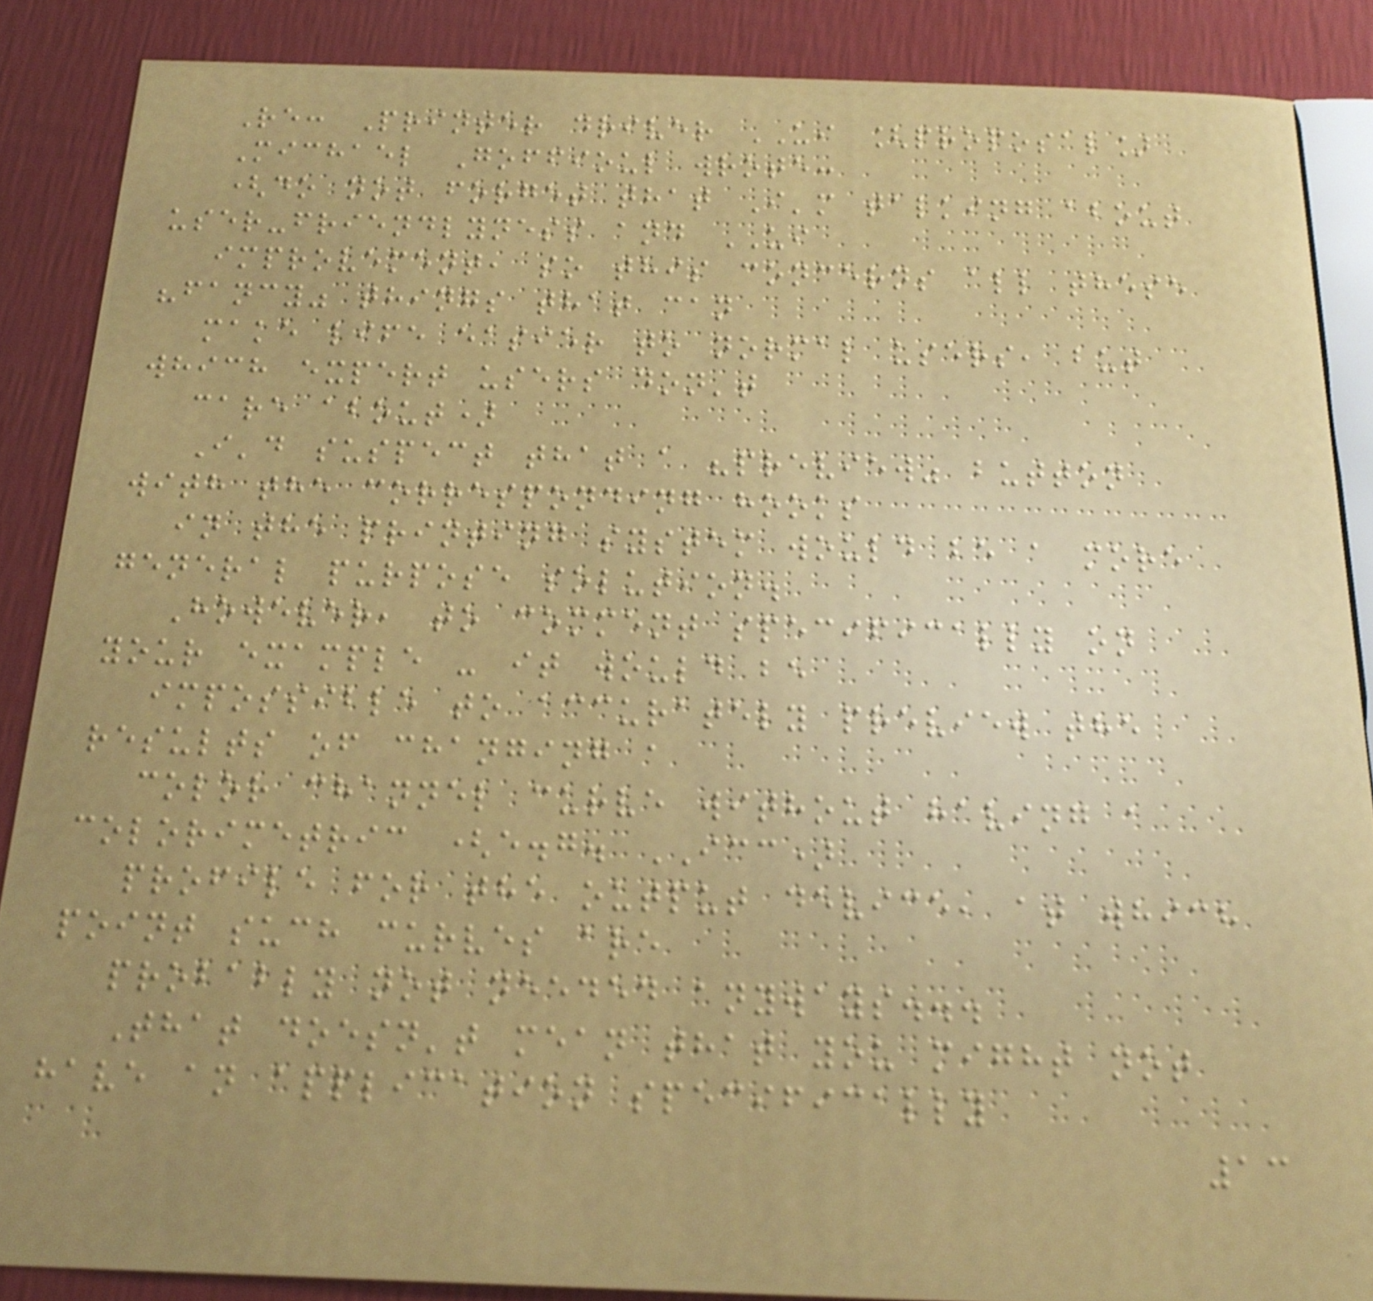Re: Printer driver UI [proposal]
Michael Goffioul wrote:
(do not forget that I'm talking about
user-friendlyness and UI
improvement, so this concerns all these
"fancy" things that can
make life easier to normal users, but
which expert users don't
care about)
I'd suspect that a "preview" button
with the corresponding hooks
in the printing system would be a more
general purpose solution.
However, to comment specifically on
your example - it would be
impossible to accurately preview the
results of changing a
color channel curve without having a
colorimetric (e.g. ICC)
profile for the output device, at which
point such curves are
probably not needed anyways...
That doesn't mean that you might not
have an application specifically
13
